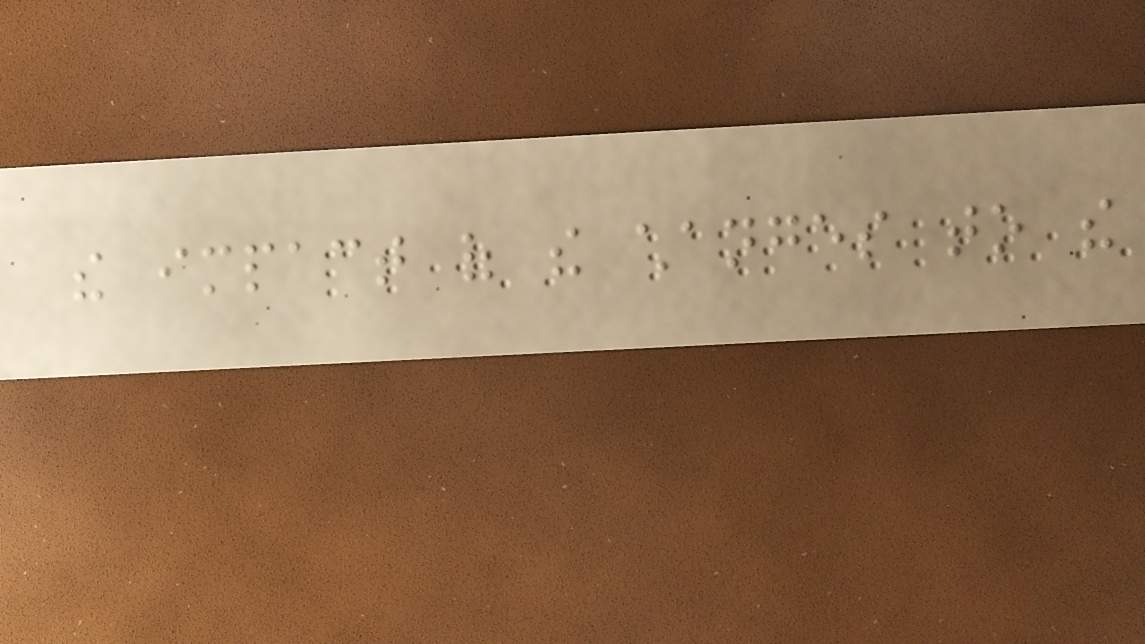the impact of the changes to the
